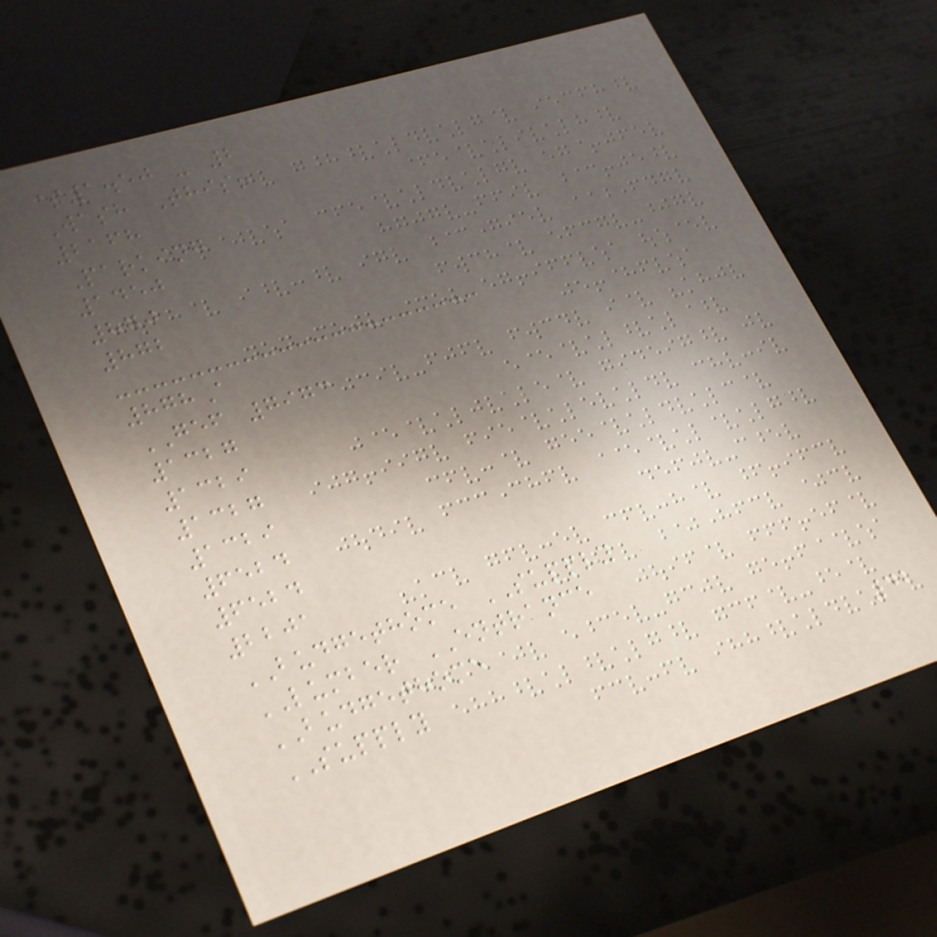$1.50 - 2
Wash This!
2168
Parking
1450
870
872
878A
GEF 7973
1327
1329
1327
1329
6524
6524
2201
BUDGETHOME SUPPLY
LUMBER ENTRANCE
BUDGETHOME
SUPPLY
42
